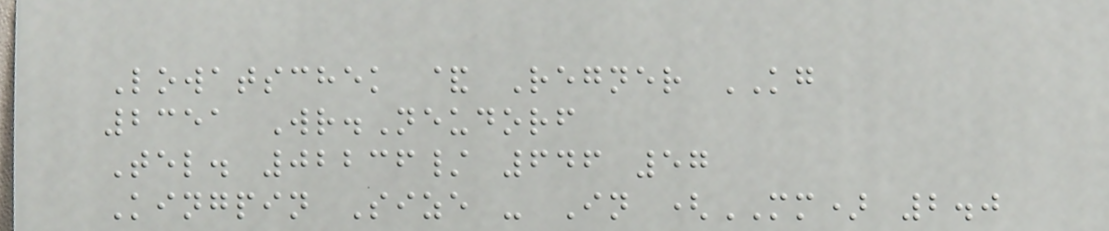Lowatschek & Regner KG
2351 Wr.Neudorf
Tel. 02236/ 646 57
Kingpin Size - In (MM) 2.0
